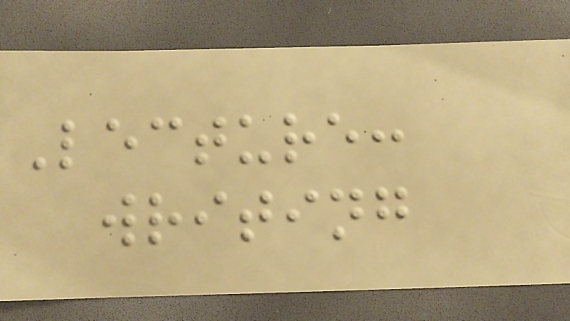Lecture:
writing
